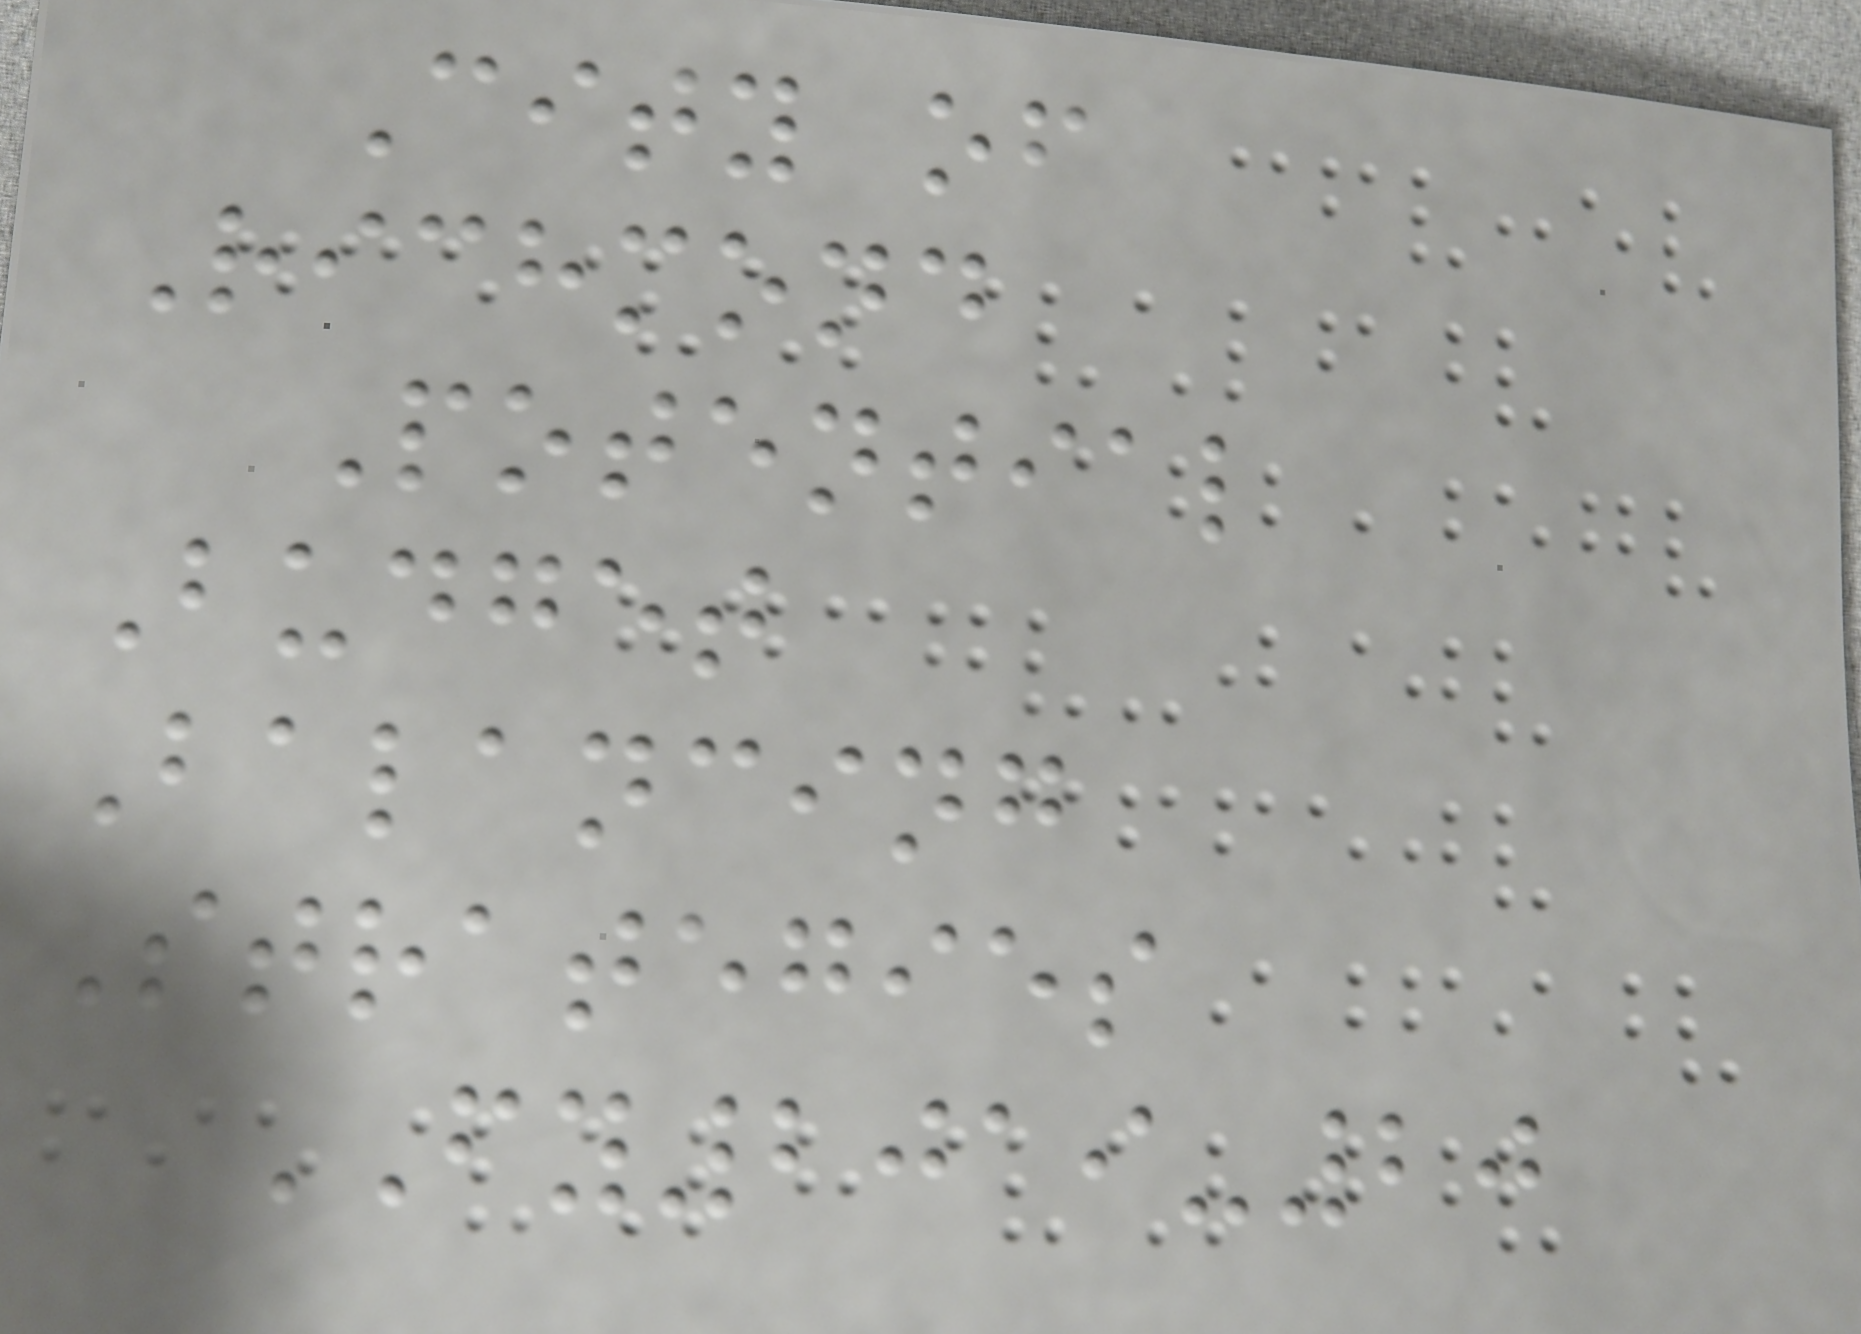City of
Richmond
Potential
Budget
Balancing
Strategies
FY2019-20
